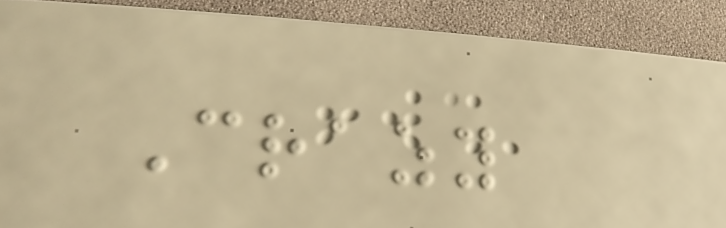Crazy
